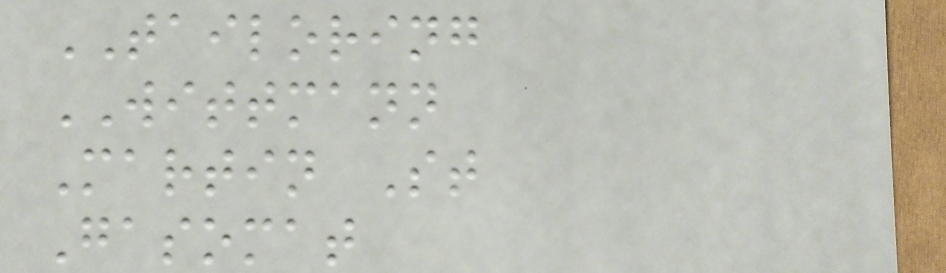TAILORING
WITTMANN
Martin St
Gasomat
